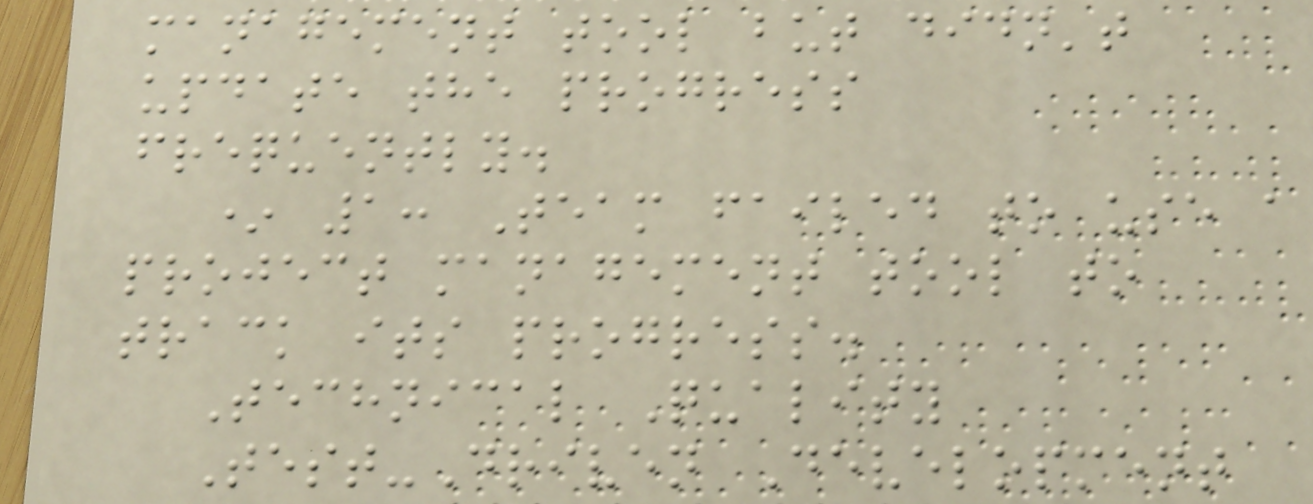management tool but didn't
update the progress
frequently.
* 1: Team failed to use a
project management tool to
track its progress.
Technical Quality
Test-Driven Development
